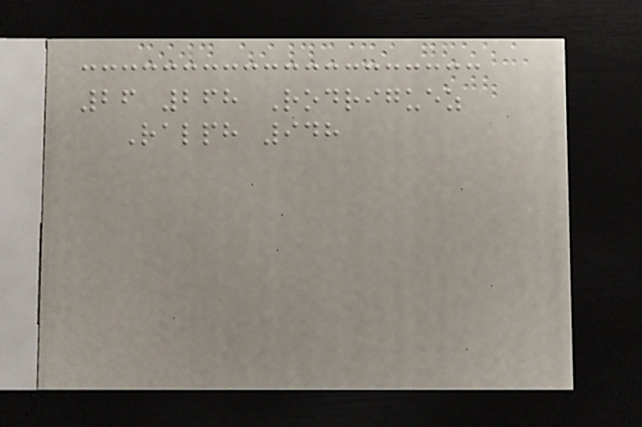26 268 Rodriguez
Ralph 948
